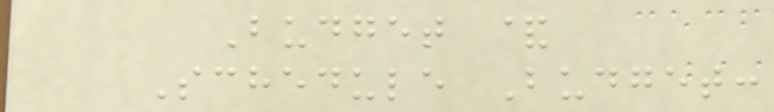Budget &
Schedule Budget:
